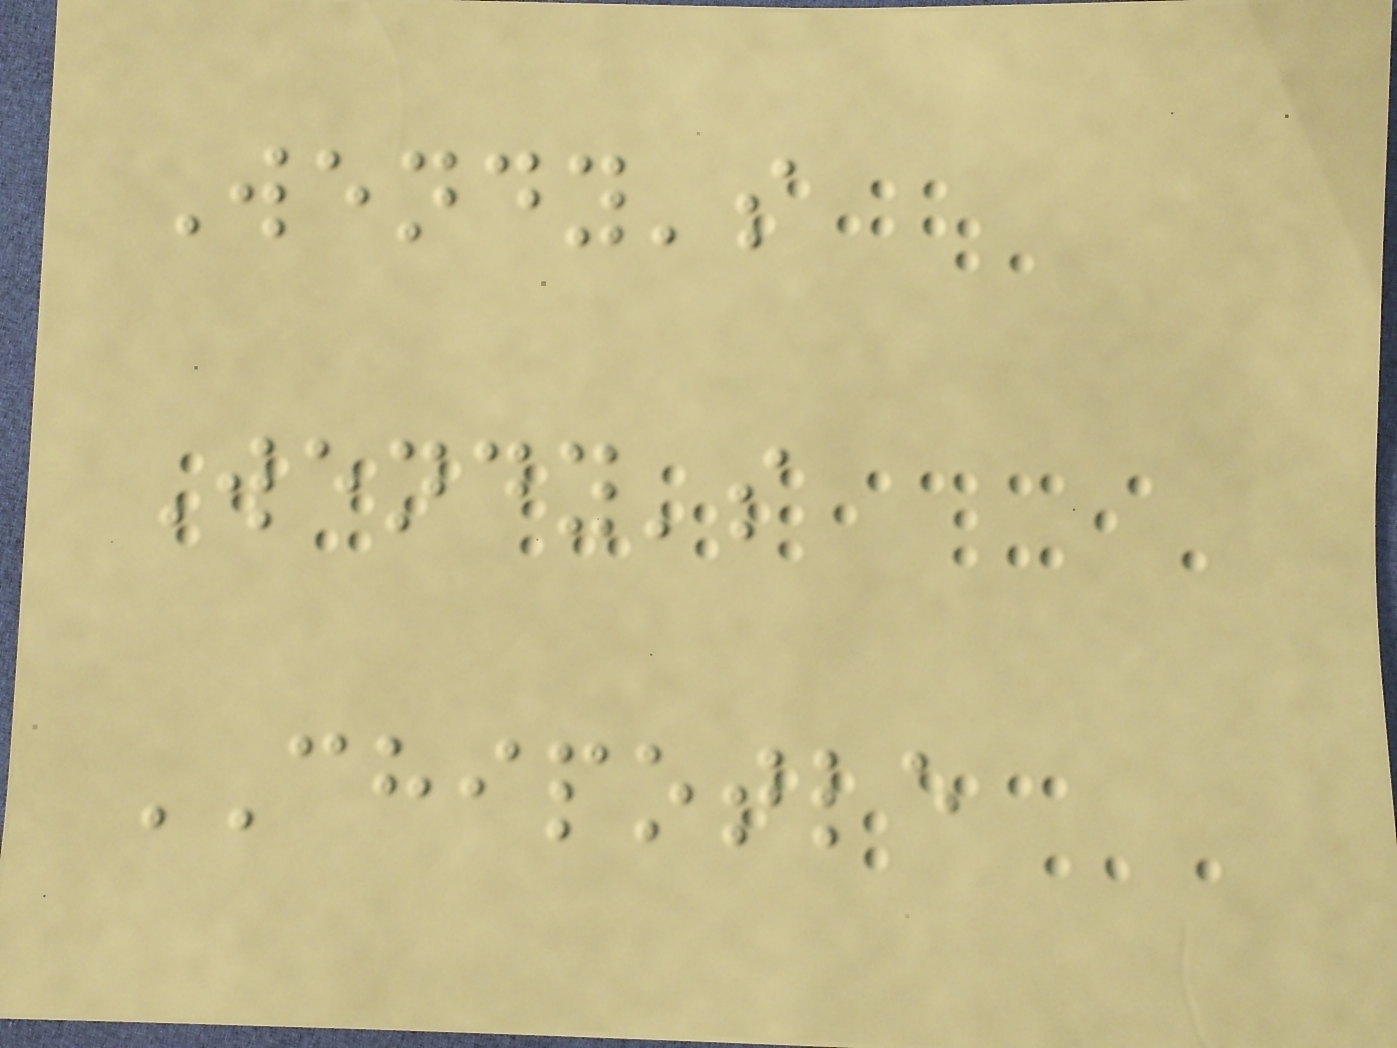Wendy's
Wendy's
CHIPOTLE
